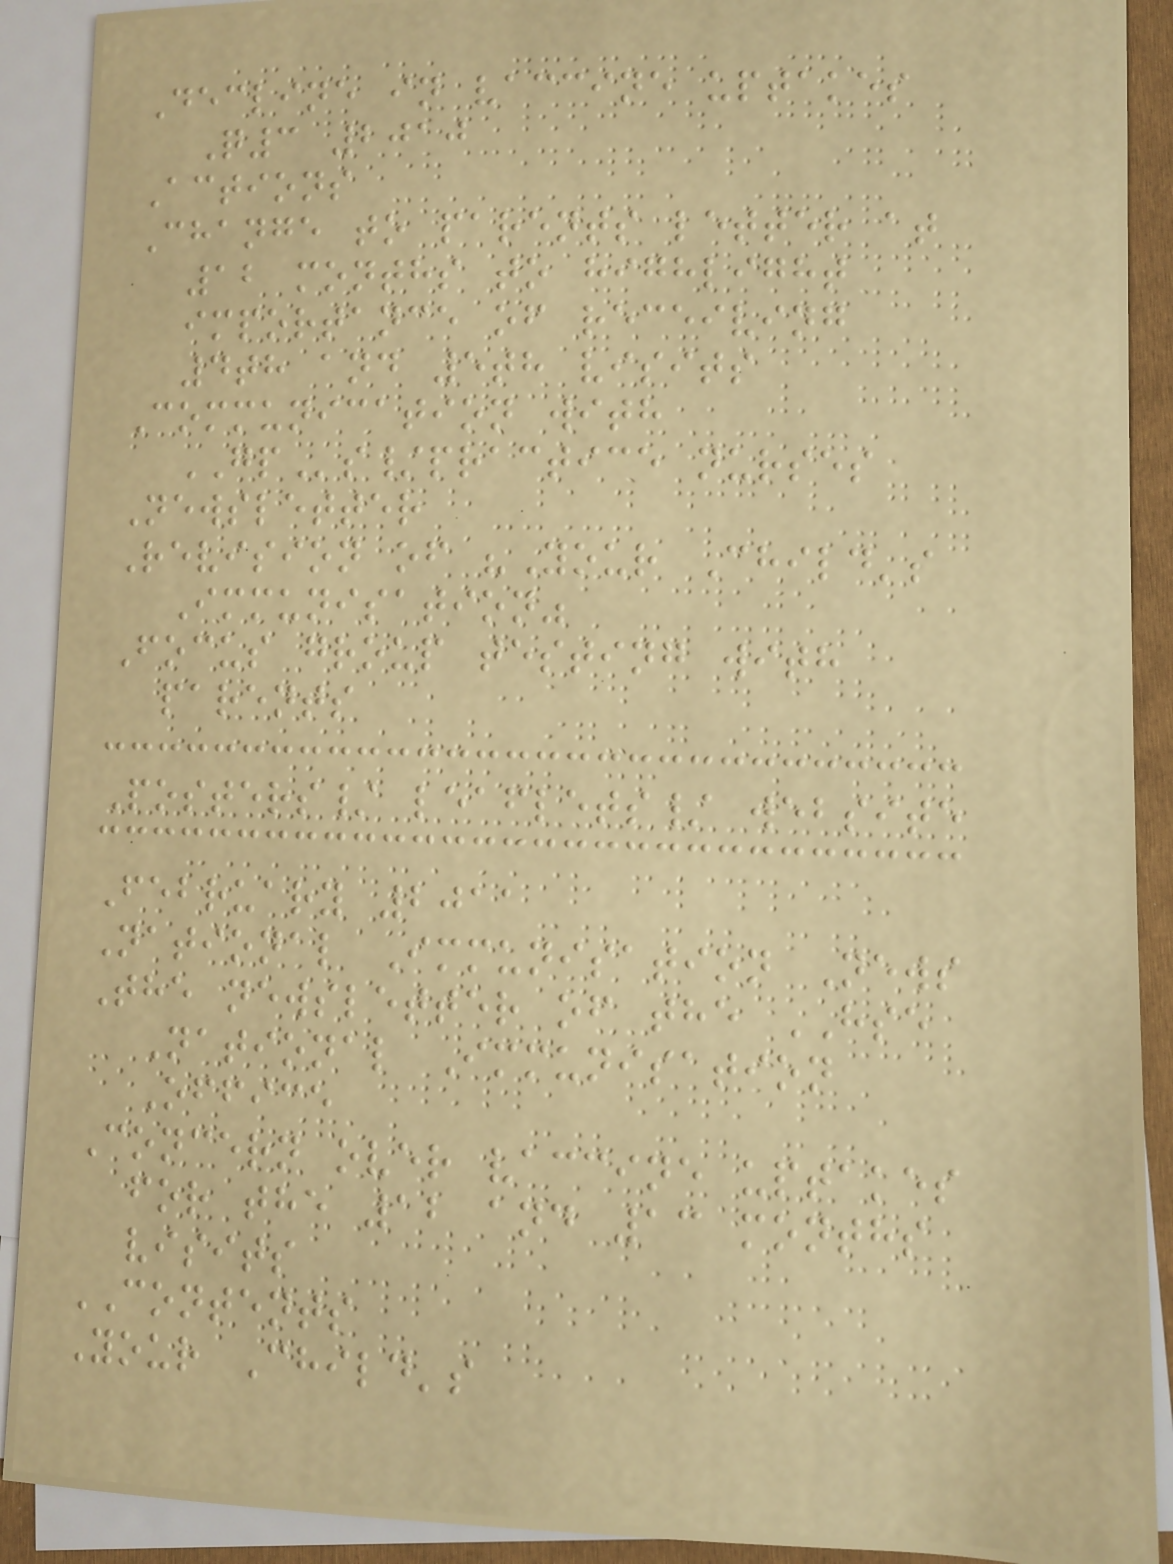Decline in vaccine uptakes
Q3 2010
Actions
Change to parents letter at
12 months to highlight
importance of receiving
4th and 5th visits
Communication with
GPs/practice nurses
Newsletter
Revision of "Your Child's
Immunisation"
Focus group testing with
parents
Posters/ leaflets/ website
February 2011
National Immunisation News
The newsletter of the HSE
National Immunisation
Office
Concern over vaccine uptakes
for the 12 and 13 months
visits
CONTENTS
Your Child's
